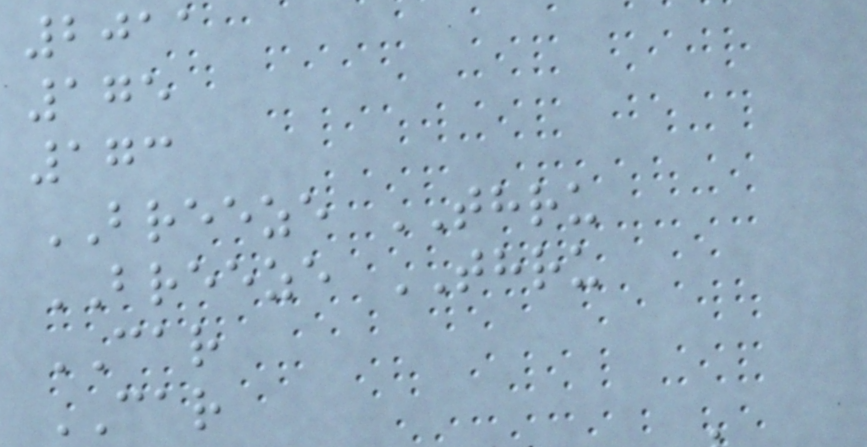2011
175
173
BREEZE THRU
BREEZE THRU
CAR
CAR
